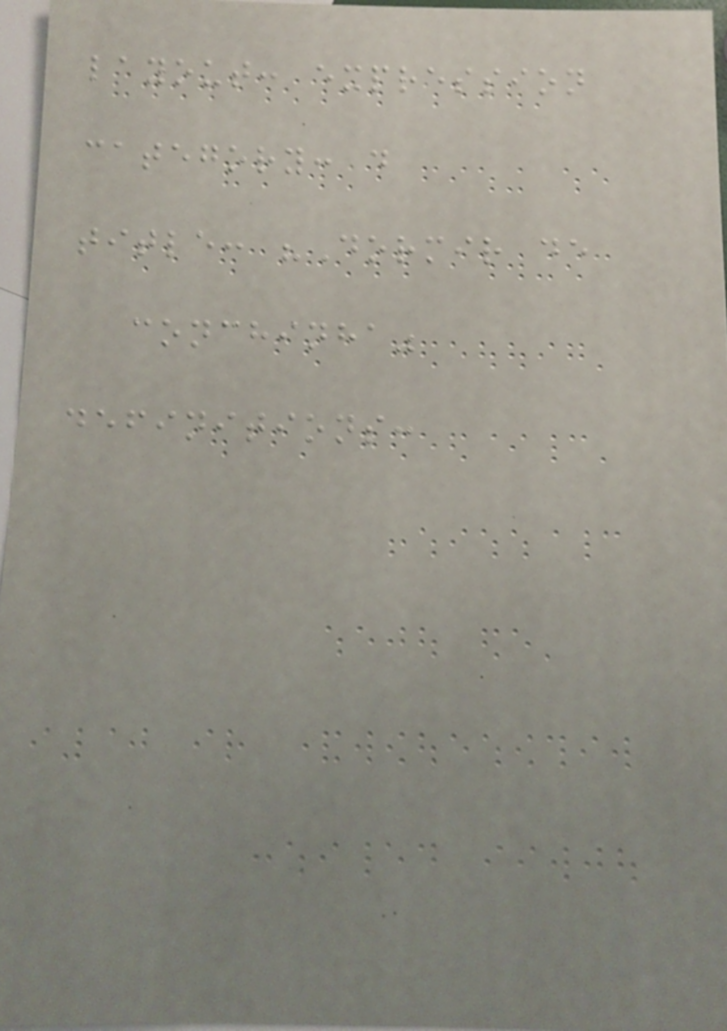layout: expression
category: d
title: "Dormir de
conchinha"
definitions:
